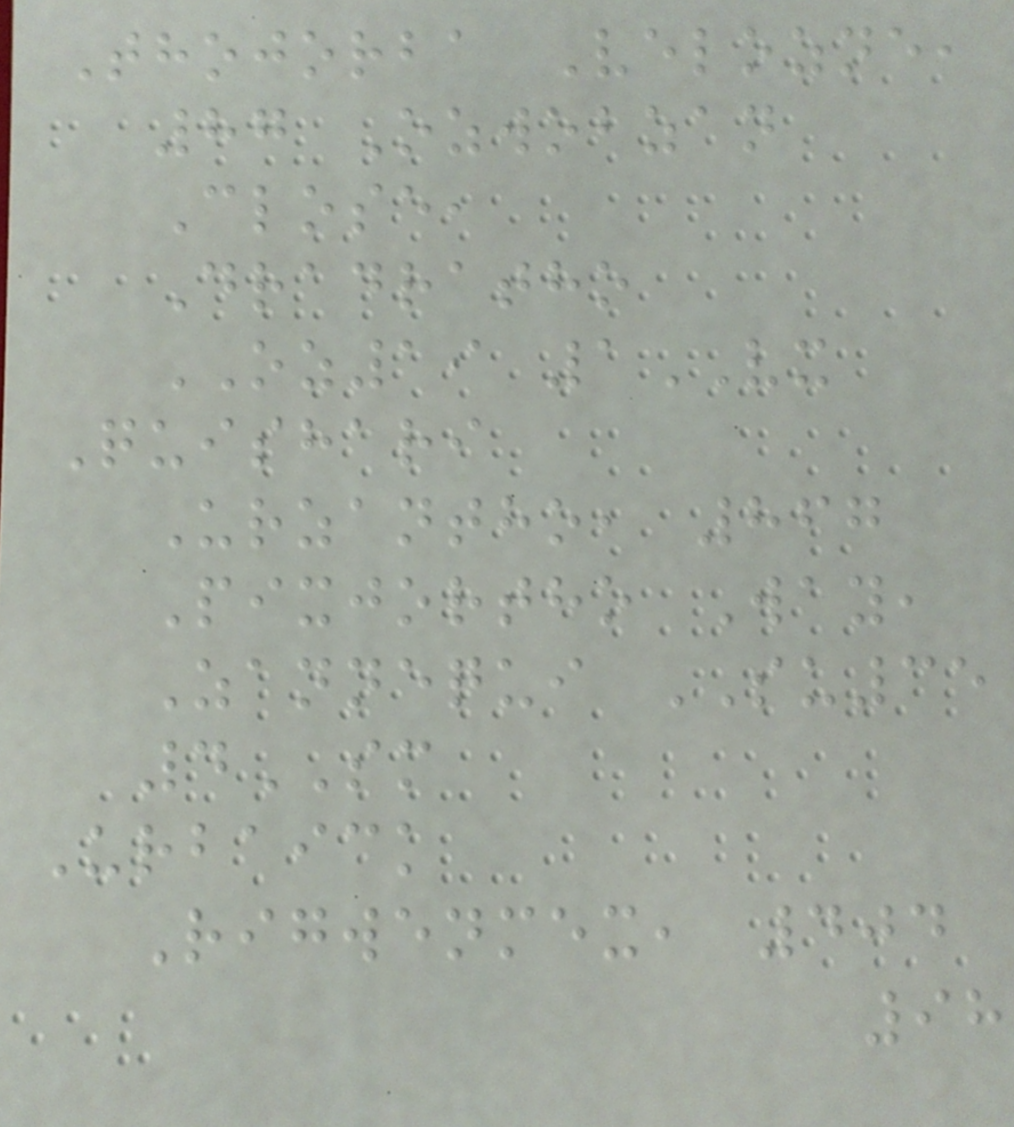Thojorba Velozne,
87 Ozwobzan
Close,
Dradratho
OZ19 1VX
Quishari
Urzantho, 867
Pixjortho Way,
Zannequi SU35
4SM
Urbaick
Rigwenmex, 404
98
